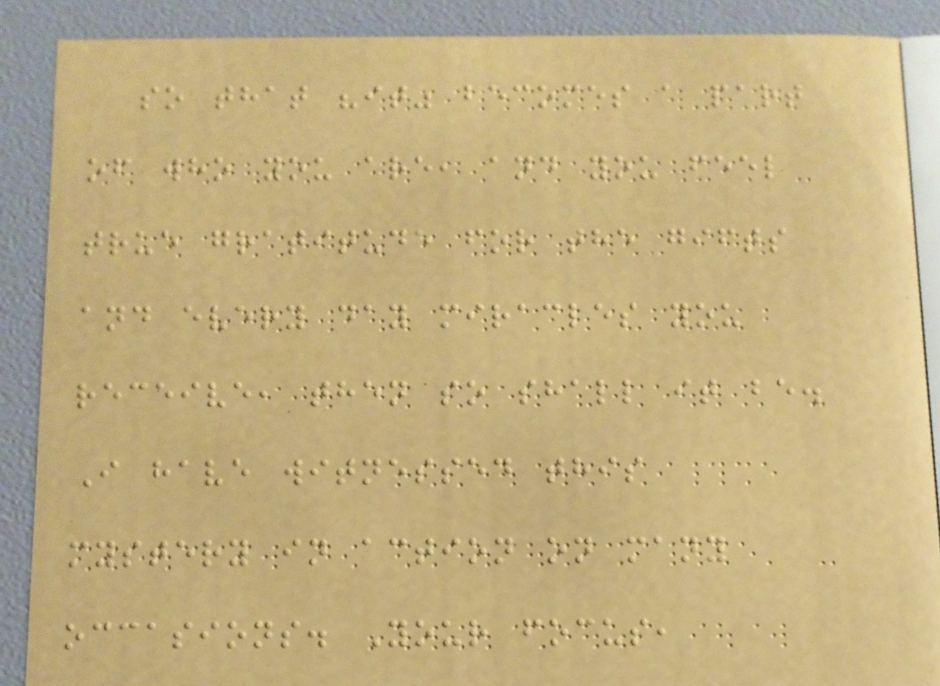so that "it" becomes a part
of who you are, and you feel
true gratitude for the gifts
and every day miracles you
receive, then so shall it be.
I have witnessed this
mystery in action on many
occasions. Your focus,
